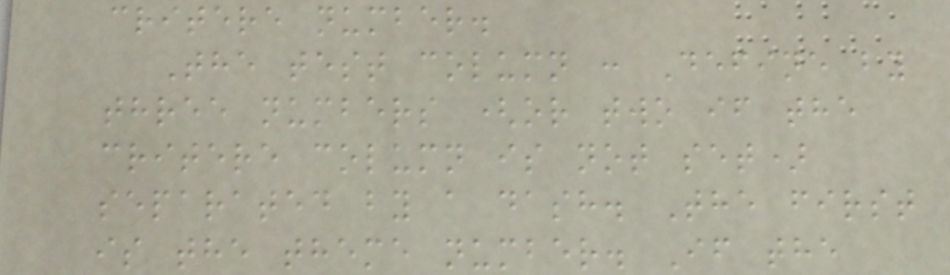critere number.
The test column : Define by
three numbers (or two if the
critere column is not set)
separated by a dash. The first
is the theme number. If the
